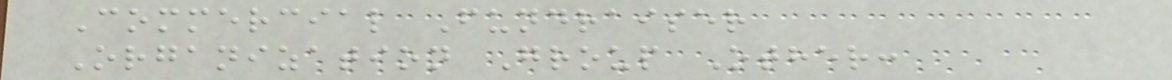Commercial Fundraiser
Organization Group Other:
